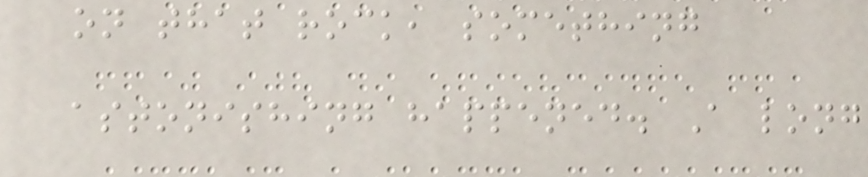on that rock, something
astonishing happened. A long
